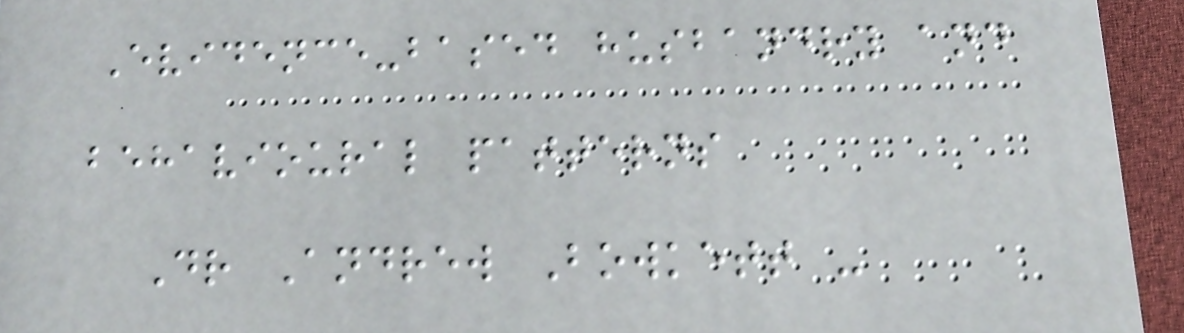Evidence-based husbandry and
behavioural patterns
Dr Andrew Bowkett -
